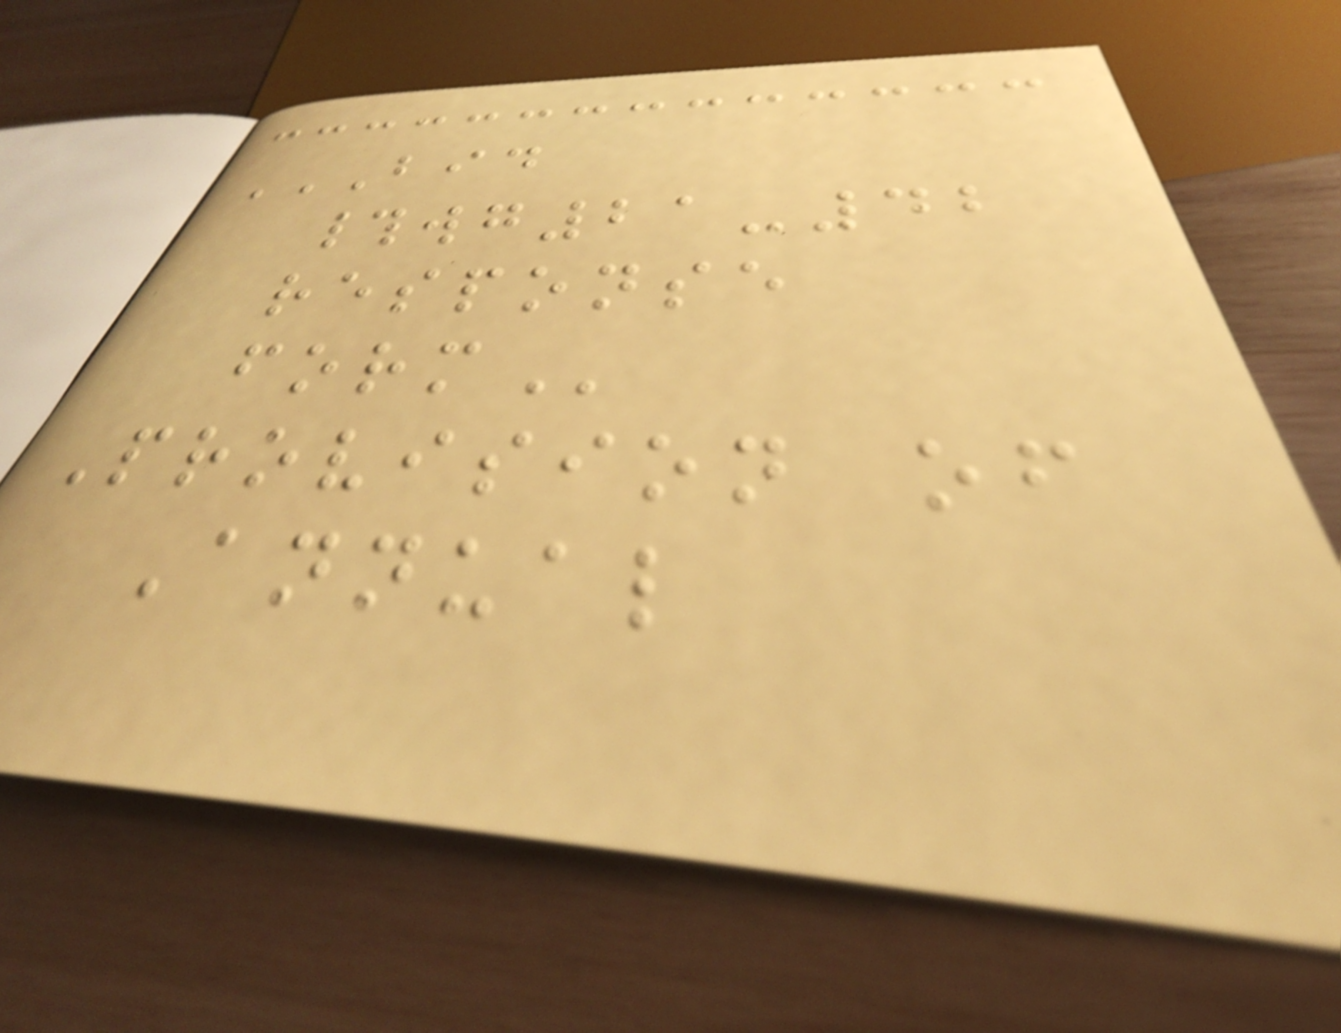BID
#WG21-42
RESPONSE
FORM
Provision of
Annual
